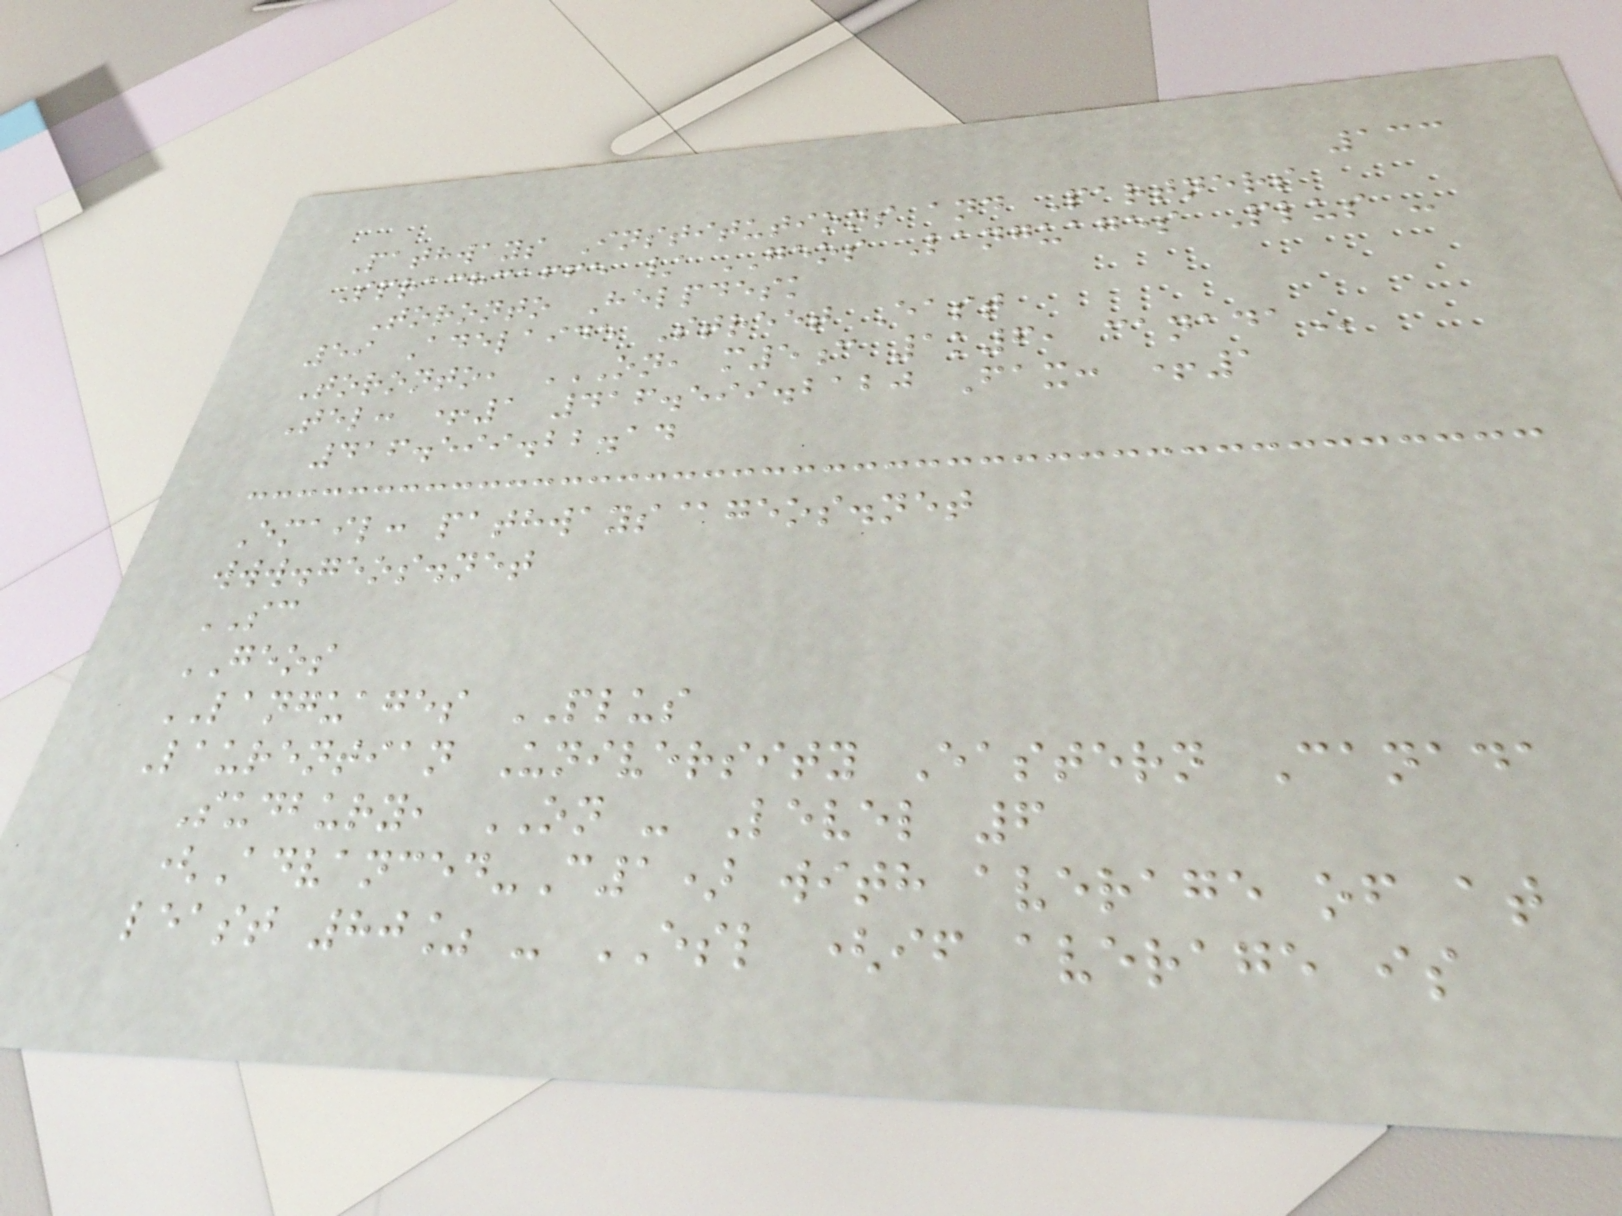133
Pathways Institutions and Partners
Sprachcaffe / GEOS Languages Plus -
Toronto Helpdesk
59 Adelaide Street East
Toronto, ON, M5C 1K6, CANADA
Tel: +1 416.599.2120 Fax: +1
416.599.22.14
Email: pathways@geos.net
www.geos.net
SC
GEOS
LANGUAGES PLUS
Laurentian University Eastern Canada
Sudbury, ON - Level 6
(Advanced-C1) with average of at
least 80% - ESL (if average is
